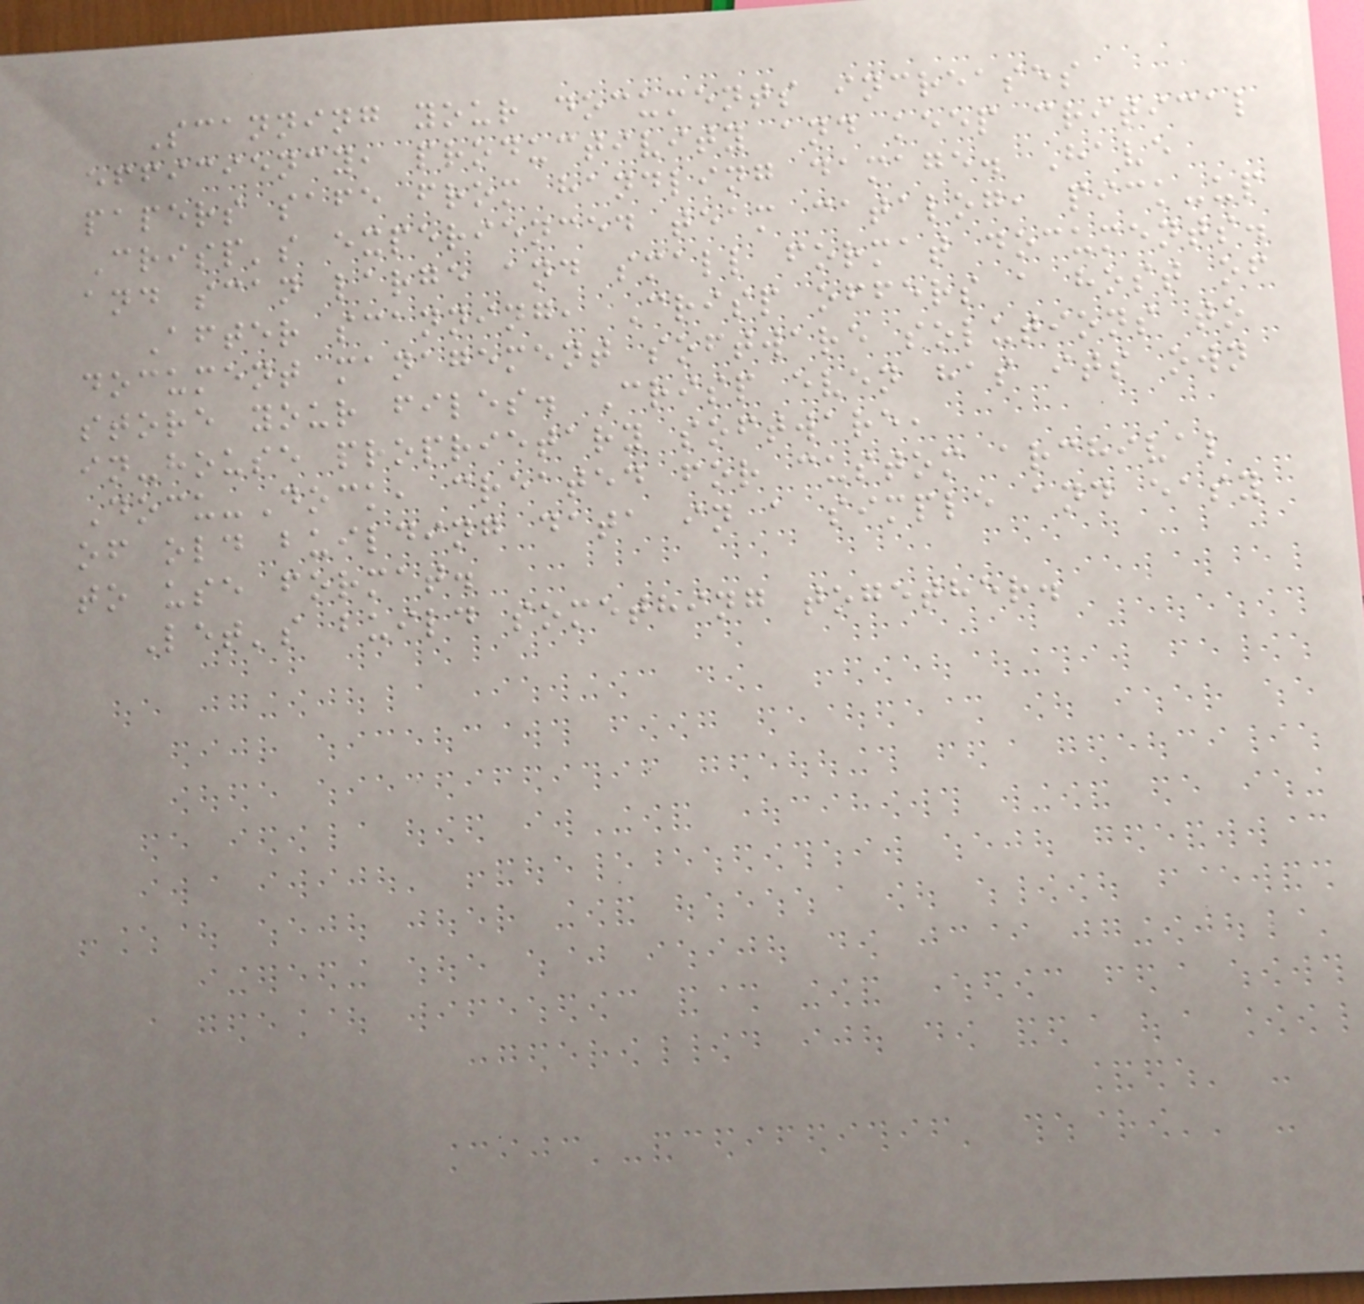Scanning your documents increases
efficiency, productivity and keep critical
papers safe from handling damage. Have
Crisp's experienced team catalog, pick-up
and scan large and small format documents.
After scanning, Crisp offers a host of
document management software solutions to
store your files. Crisp even has its own
in-house proprietary software,
Docu-Dock, created for custom archival
of old building data in a simple and easy
to use format.
Let's build something together.
